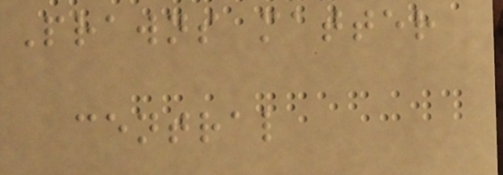Prawns matter
central
